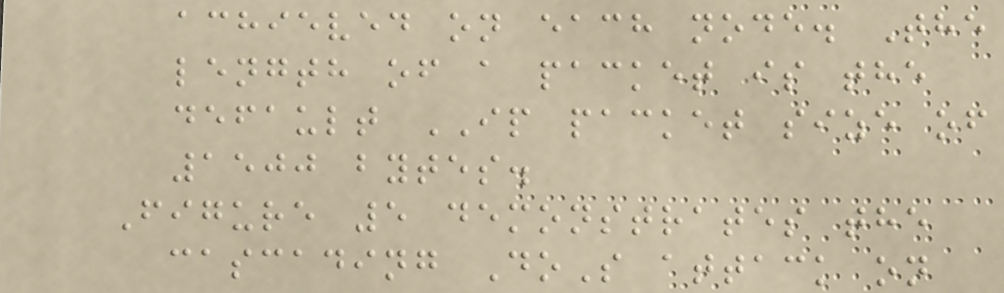achieved on each node. The
length of a packet is the
default IP packet size of
1500 bytes.
Figure 5 demonstrates the
cascading DoS attack on
